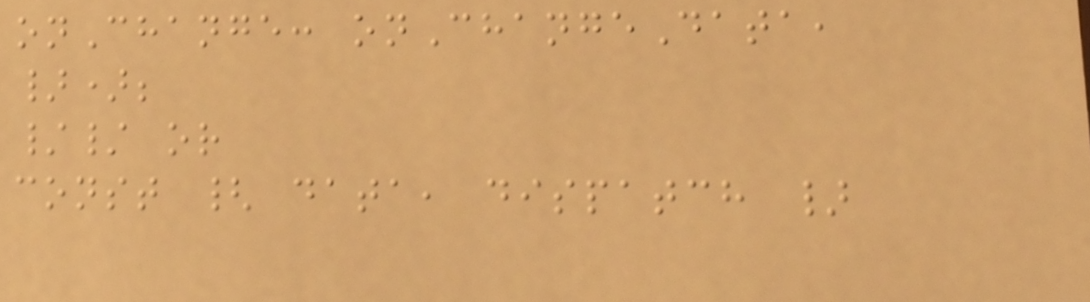onChange: onChangeData,
});
// or
const { data, dispatch }
